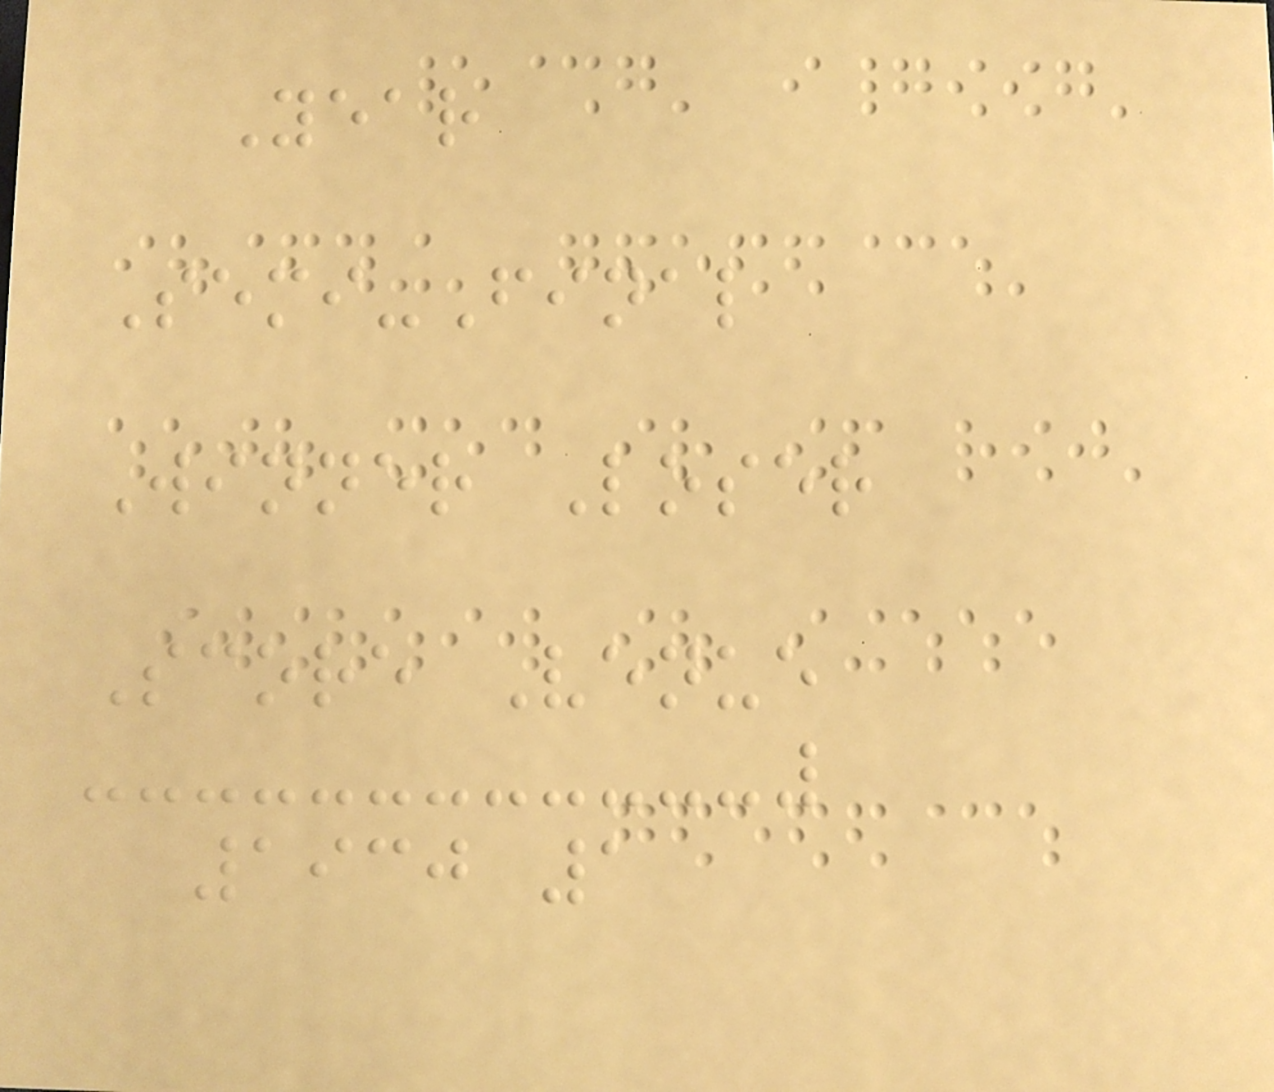Year
Semi-Final
Winner Loser
Score Venue
1930 1
